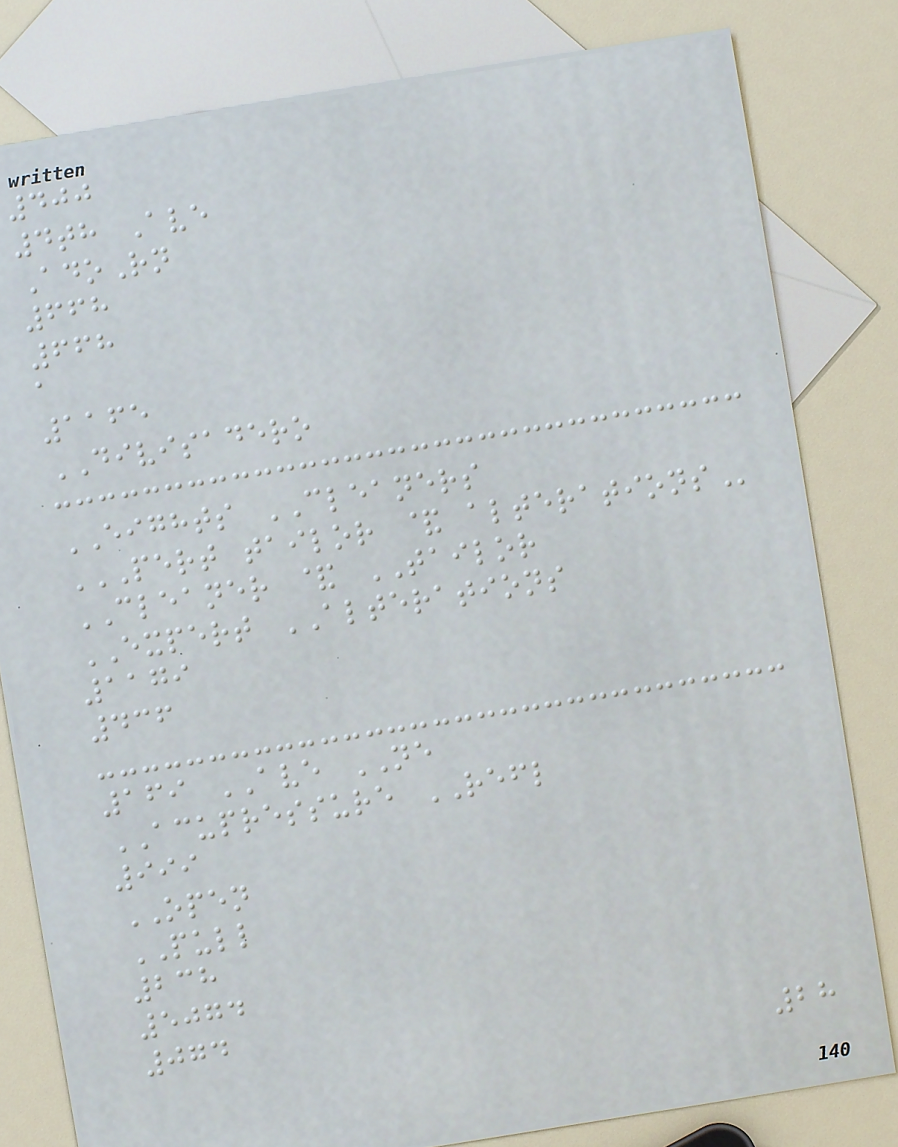400
4th Ave
AdoRn
668
668
a
1165
DIVISADERO
EIGHTS CLEANERS
PERT TAILOR & ALTERATIONS
CLEANER & TAILOR
EXPERT ALTERATIONS
1179
436
169 AVE NE
ACUPRESSURE REFL
999
OPEN
PULL
238
5074
074
28
